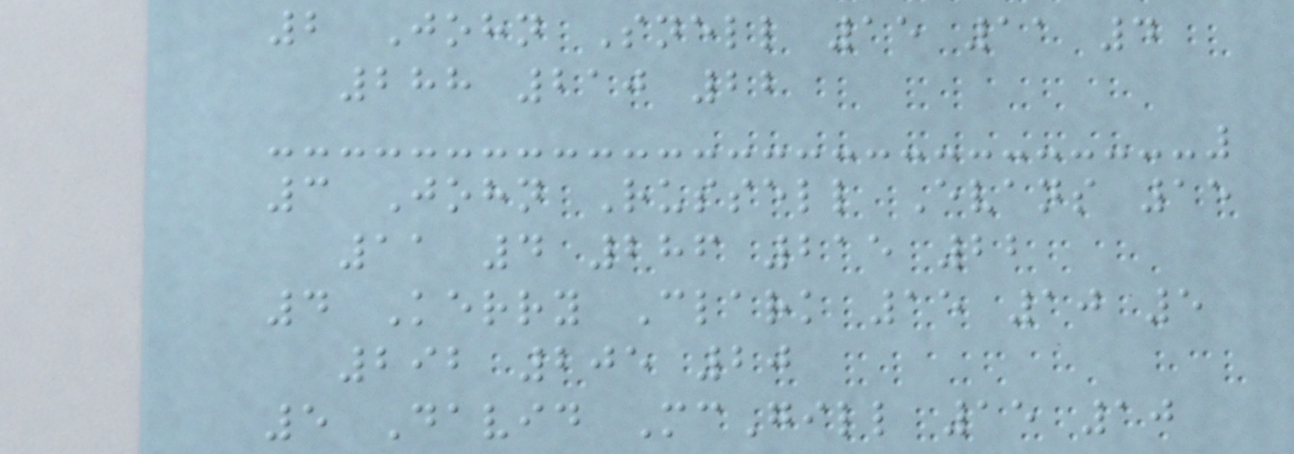2 John Snell 15 11 4
288 210 22
3 John Russell Evans 15
11 4 286 215 22
4 Kerry Clark 15 10 5
292 205 20
5 David McGill 15 10
